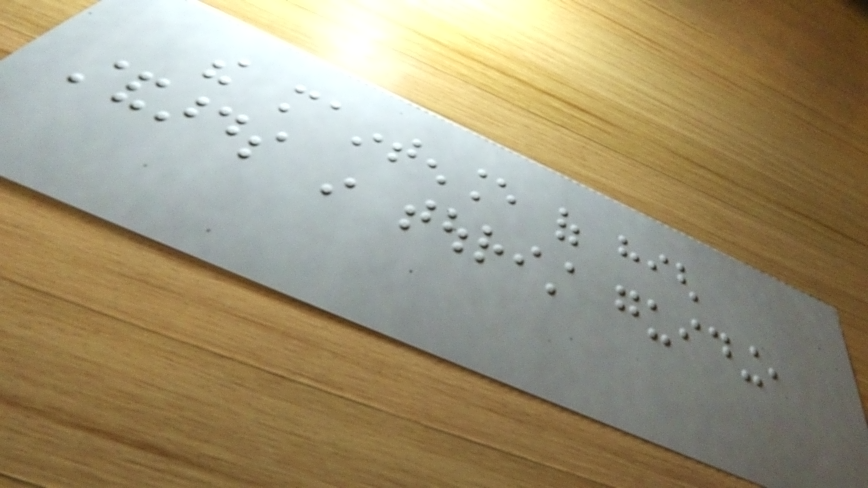the maintenance of high
standards in tourist guiding,
